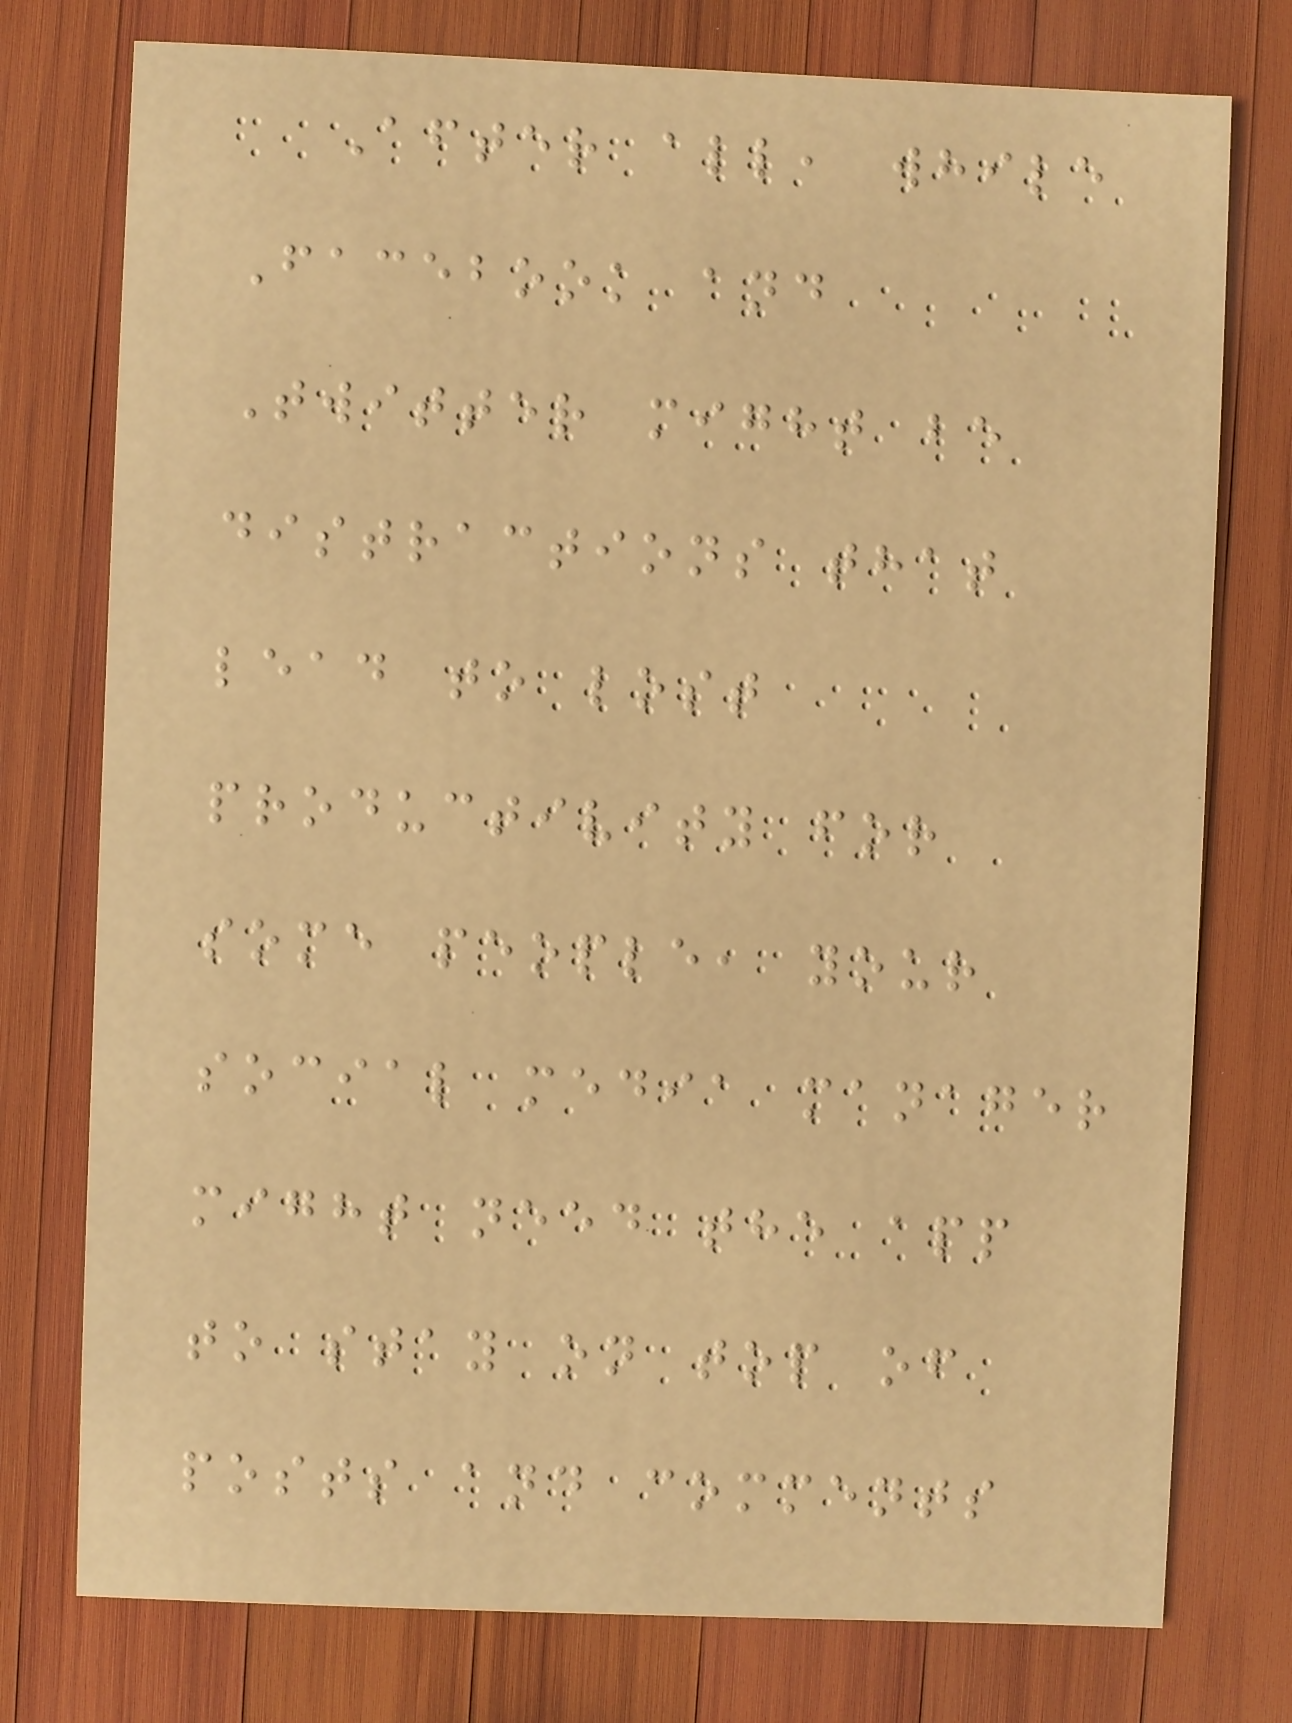After all, while
Facebook and
Twitter might be
distractions that
lead to lost
productivity for
some people, your
social media manager
might need the app
to stay on top of
posts and comments
